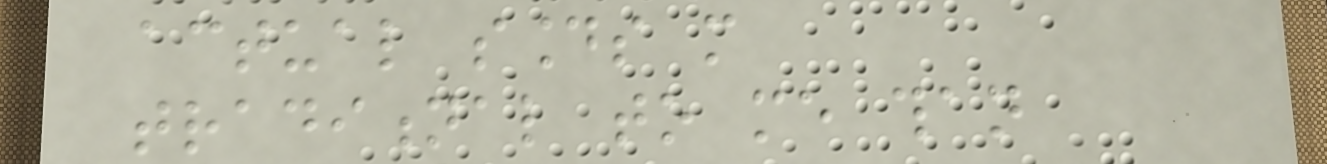actual sounds more
traditional to me than
